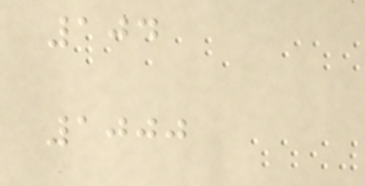104
1000
